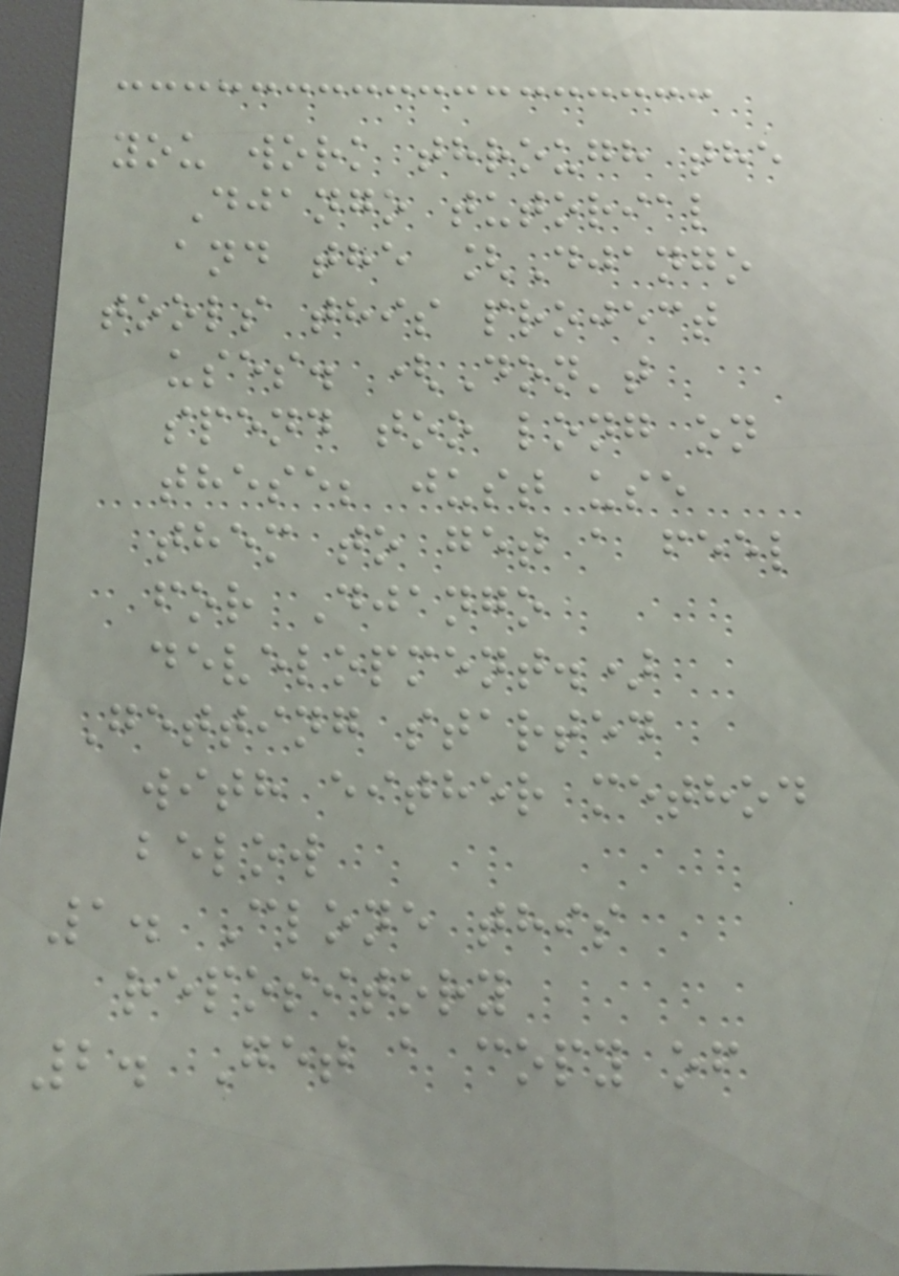you work through the
Django tutorial
and the [Django
tools this project
uses. (Don't
spend too long on
these; just use
them to get a feel
for Django
development.)
Getting started
with either method
below
1. Clone this
repository
2. Get a copy of
